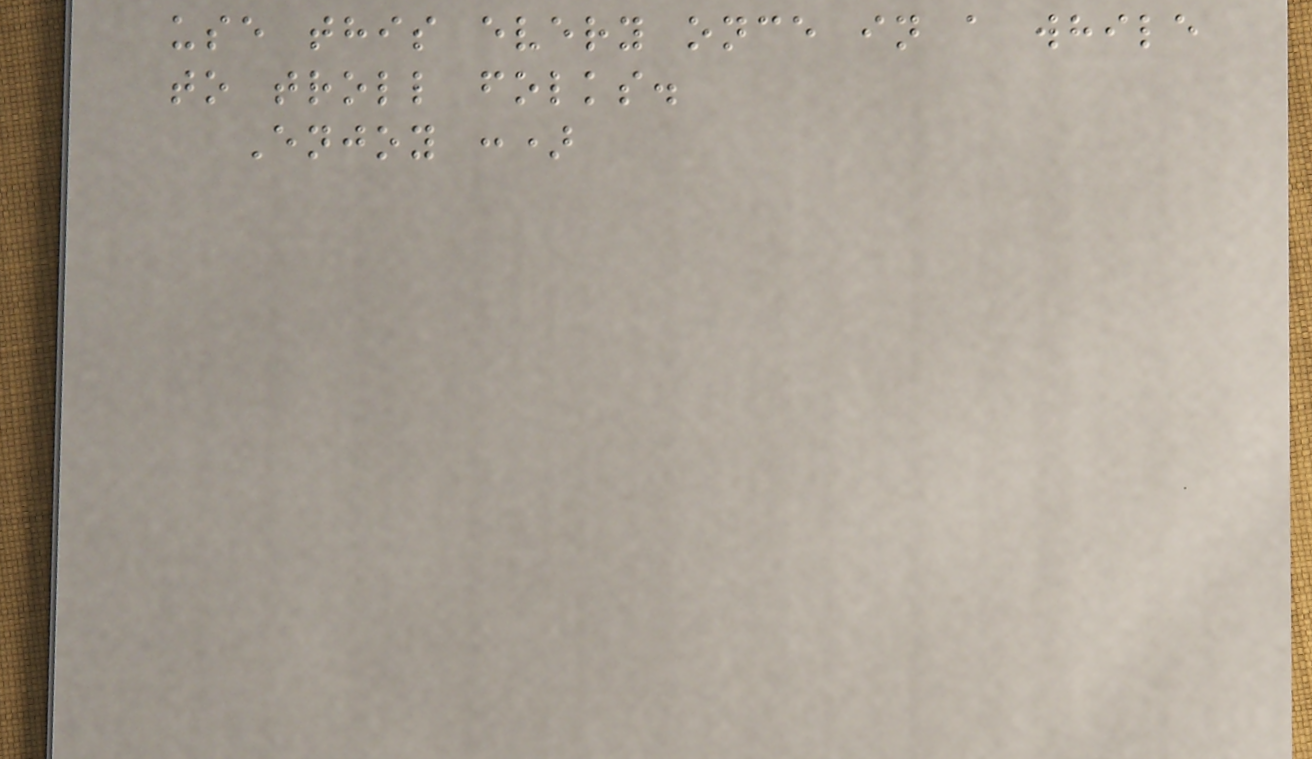use this every once in a while
to troll folks.
Enjoy :)
